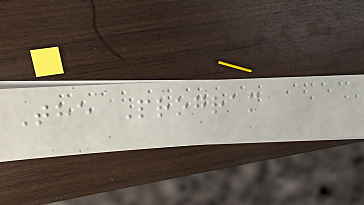The Program
